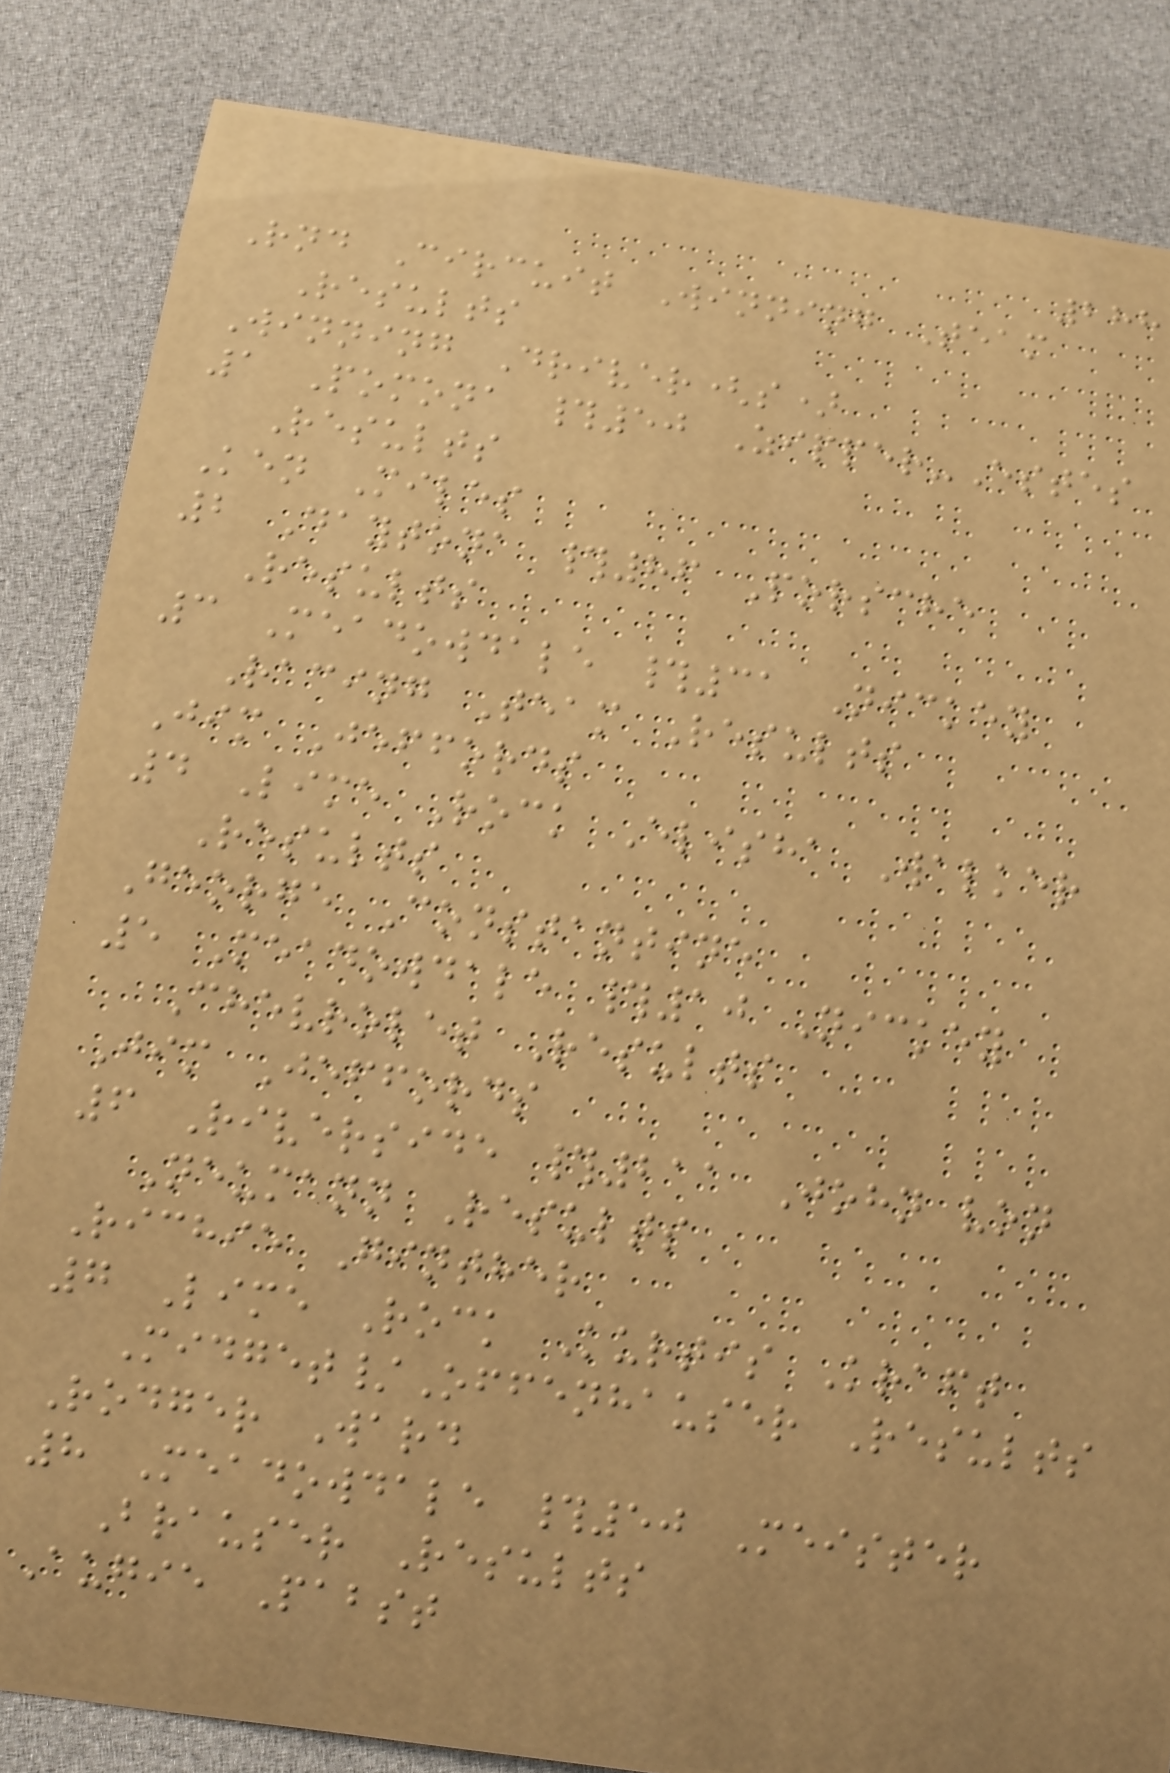288
Rnd Circuit Winning Team
Results
Winning Driver(s)
1 Pomona #50 Zipper-Estes
Results
Ken Miles
2 Daytona #86 Porsche
Results
3 Meadowdale #31 Nickey
Racing Team Results
Jim Jeffords
4 Lime Rock Elisha Walker
Results
George Constantine
5 Meadowdale #10 Nickey
Chevrolet Results
Jim Jeffords
6 Riverside #211 John von
Neumann Results
Richie Ginther
7 Lime Rock Kurtis Kraft
Midget/Offenhauser Results
Rodger Ward
8 Meadowdale #50 Meister
Brauser Results
Augie Pabst
